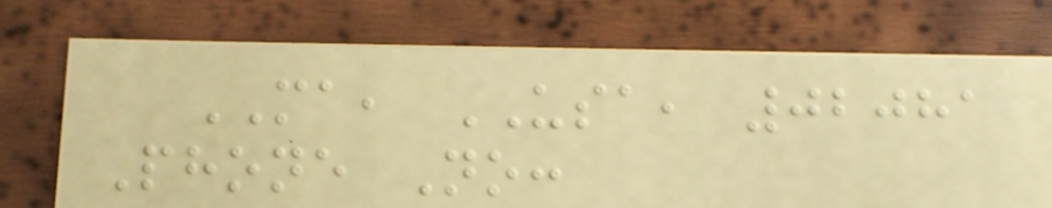MA, USA, 02081
Phone No:
